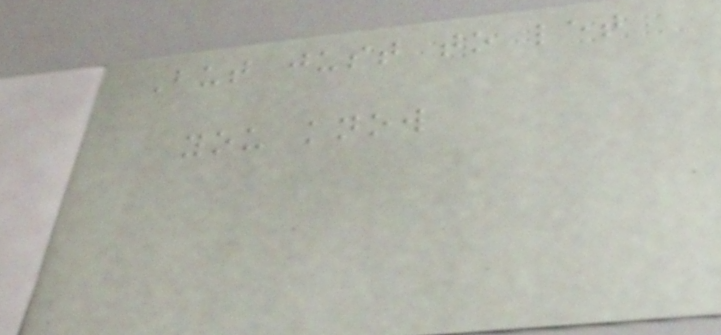But just to let
you know
